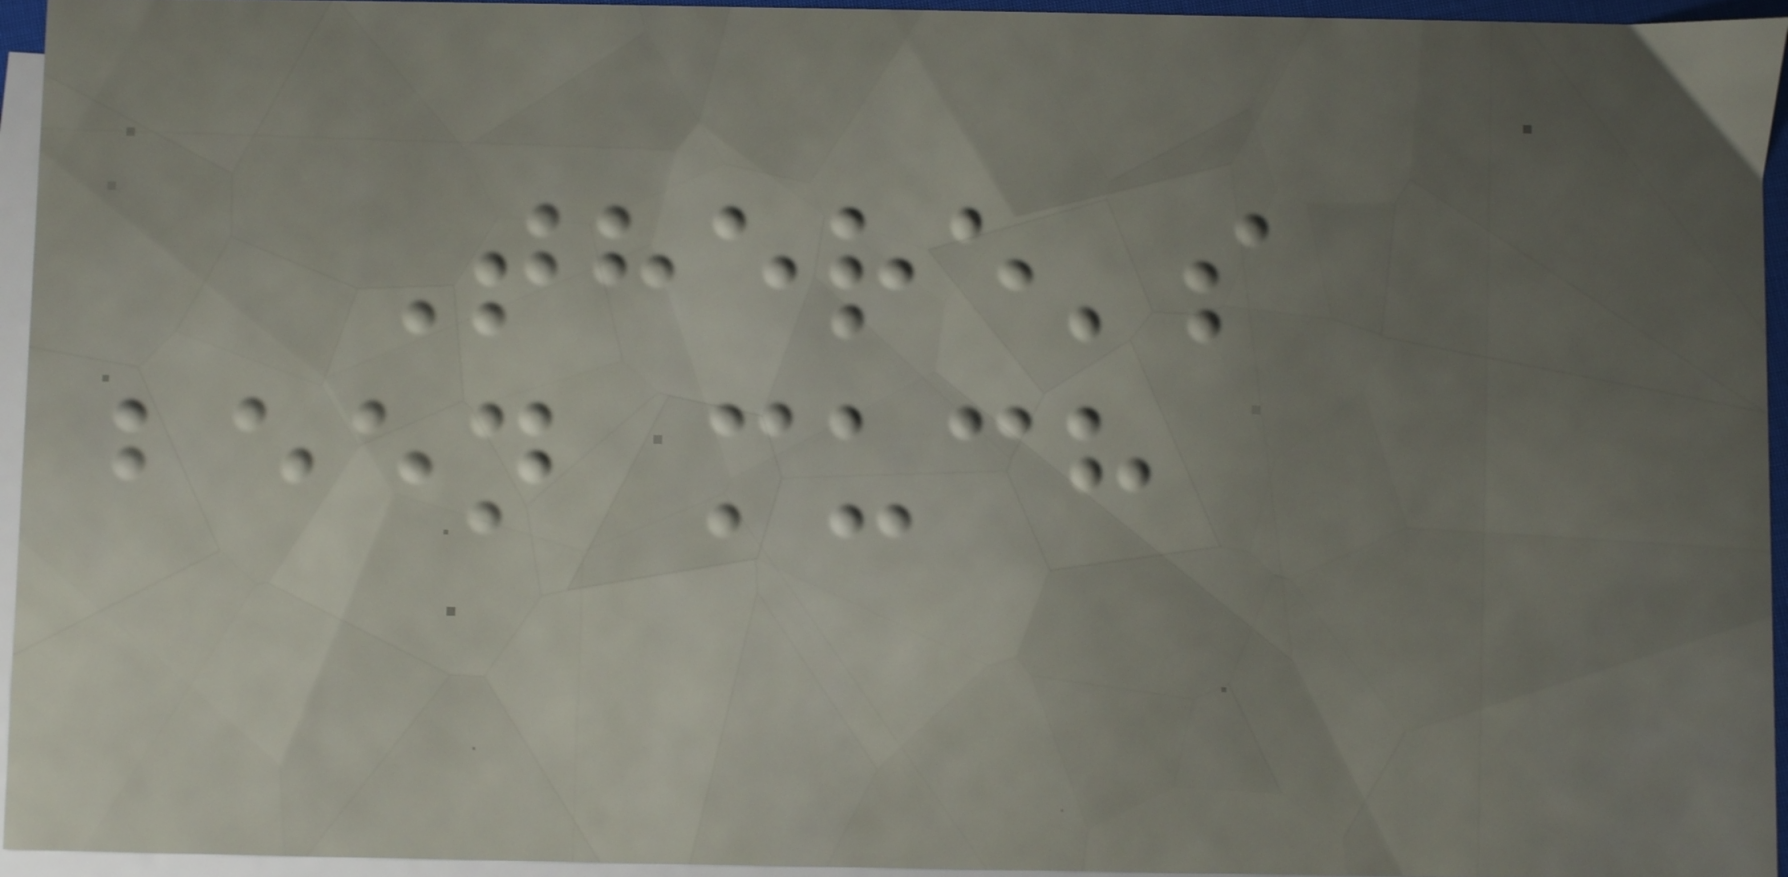There's
been much
